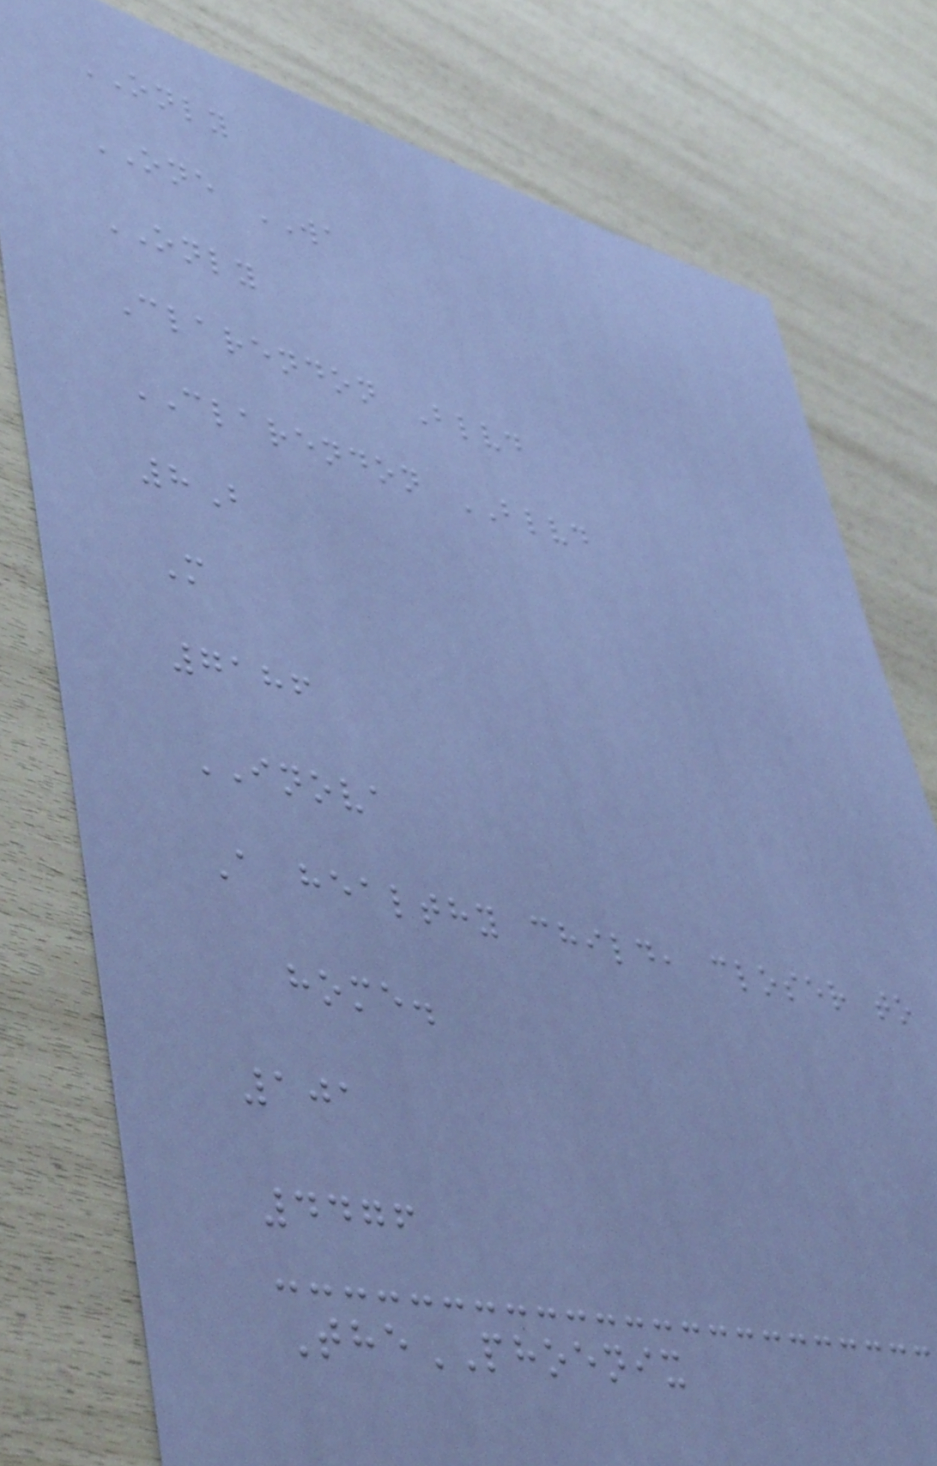ONLY
ONE WA
ONLY
Clarendon Blvd
CLARENDON BLVD
8B
M
7186
INOVA
A healthy child, closer to
home.
101
4476
ThePHOENIX
